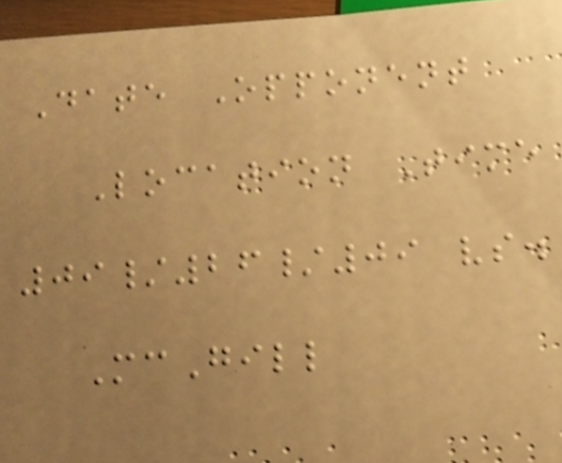Date Opponent
Location Time
09/26/09 vs.
McGill
